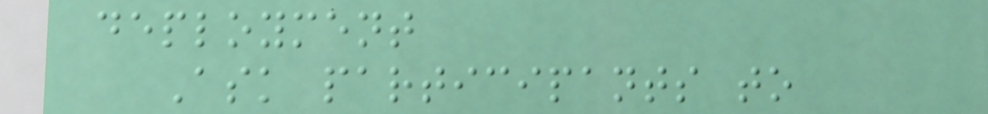deployment
Ask participants to
